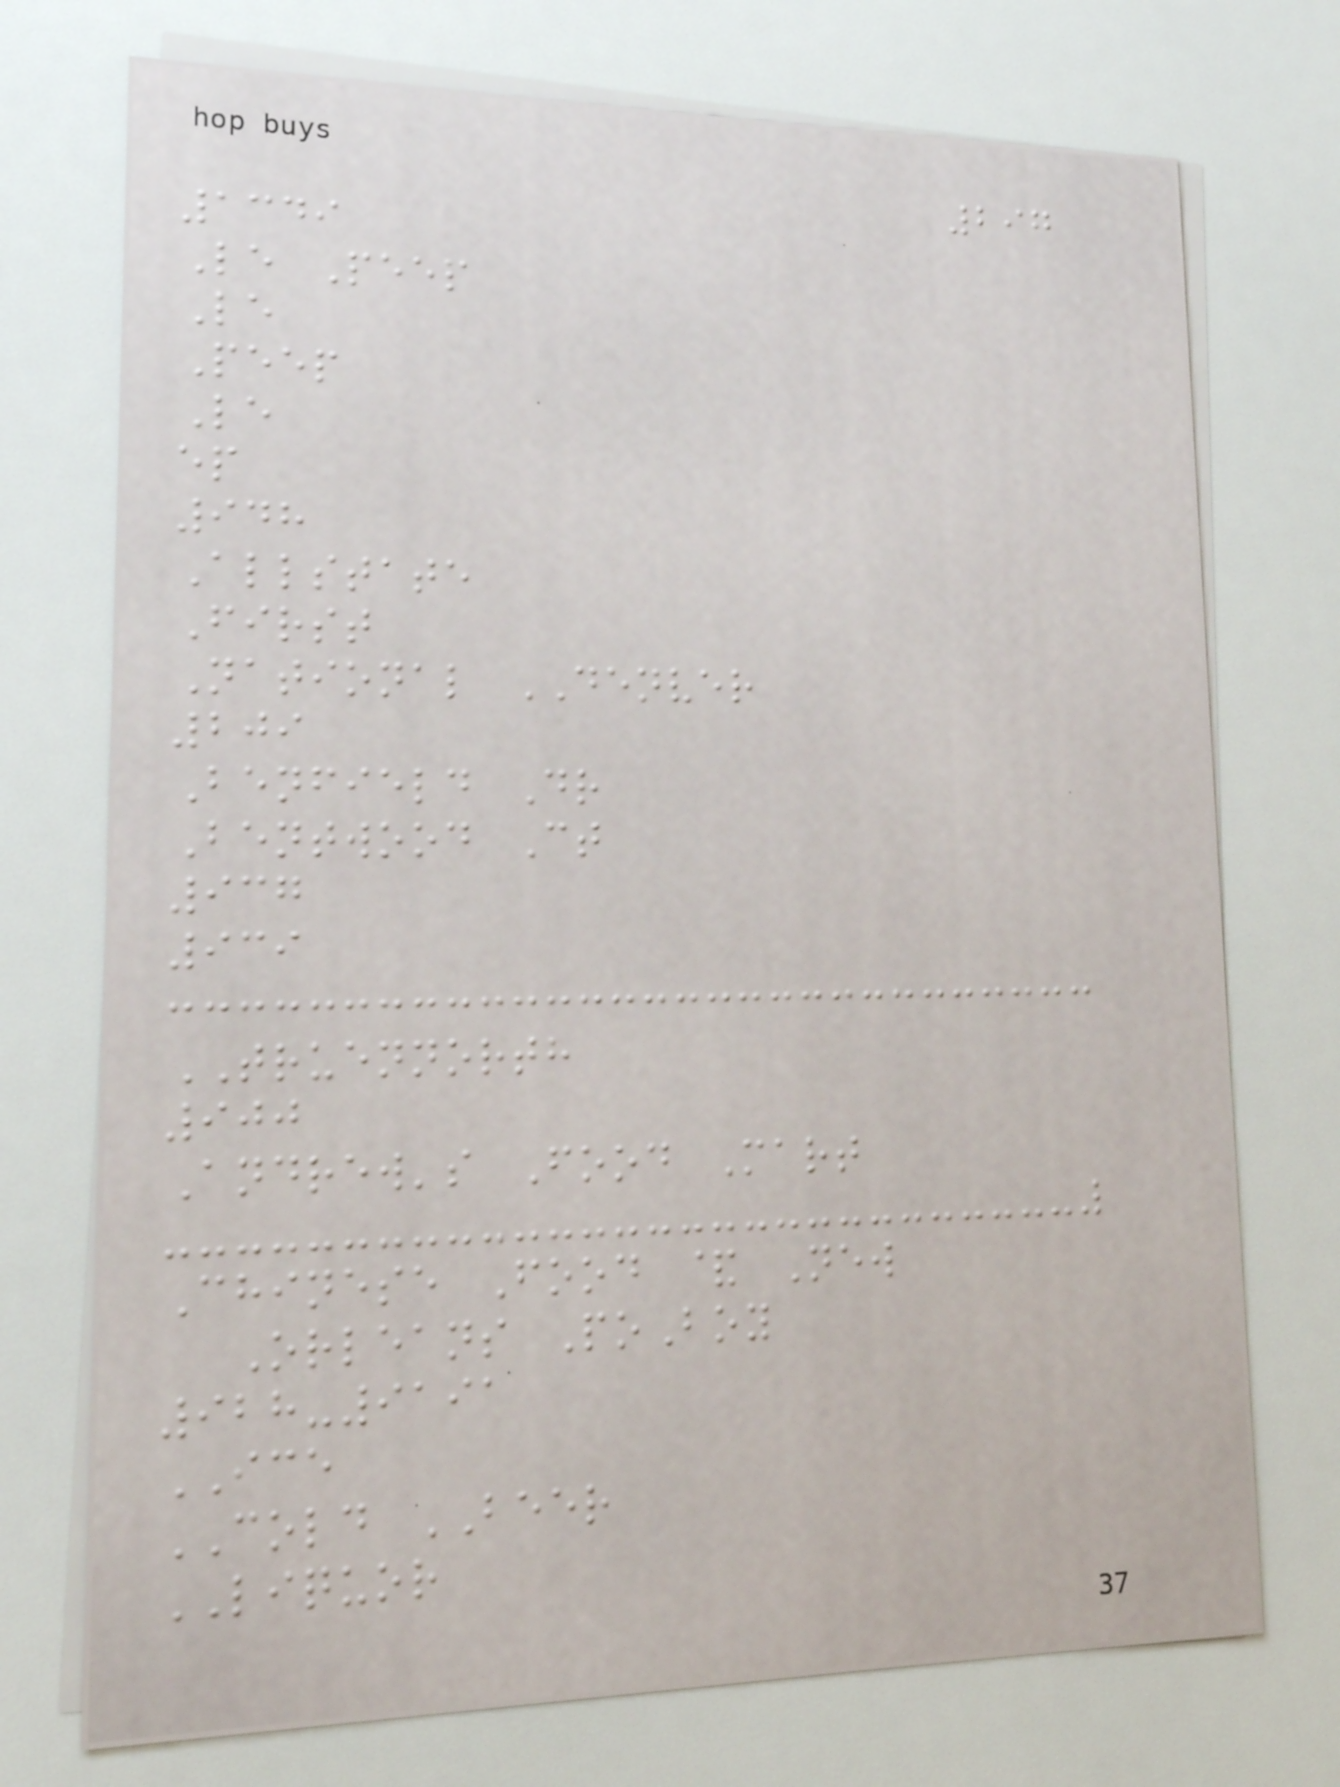297
1349
Le Peep
Le
Peep
Le
ep
948
Allstate
First
National DENVER
209
Benfield Dr
Bentwood Ct
937
939
TRUENNORTH
900
Andrew's Food Mart
Chinese Food & New
Orleans PoBoy
928-9191
ICE
COLD BEER
LIQUOR
